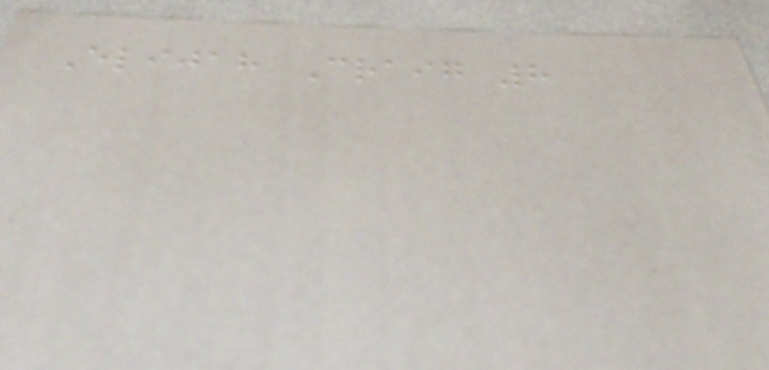Elijah Craig 8
